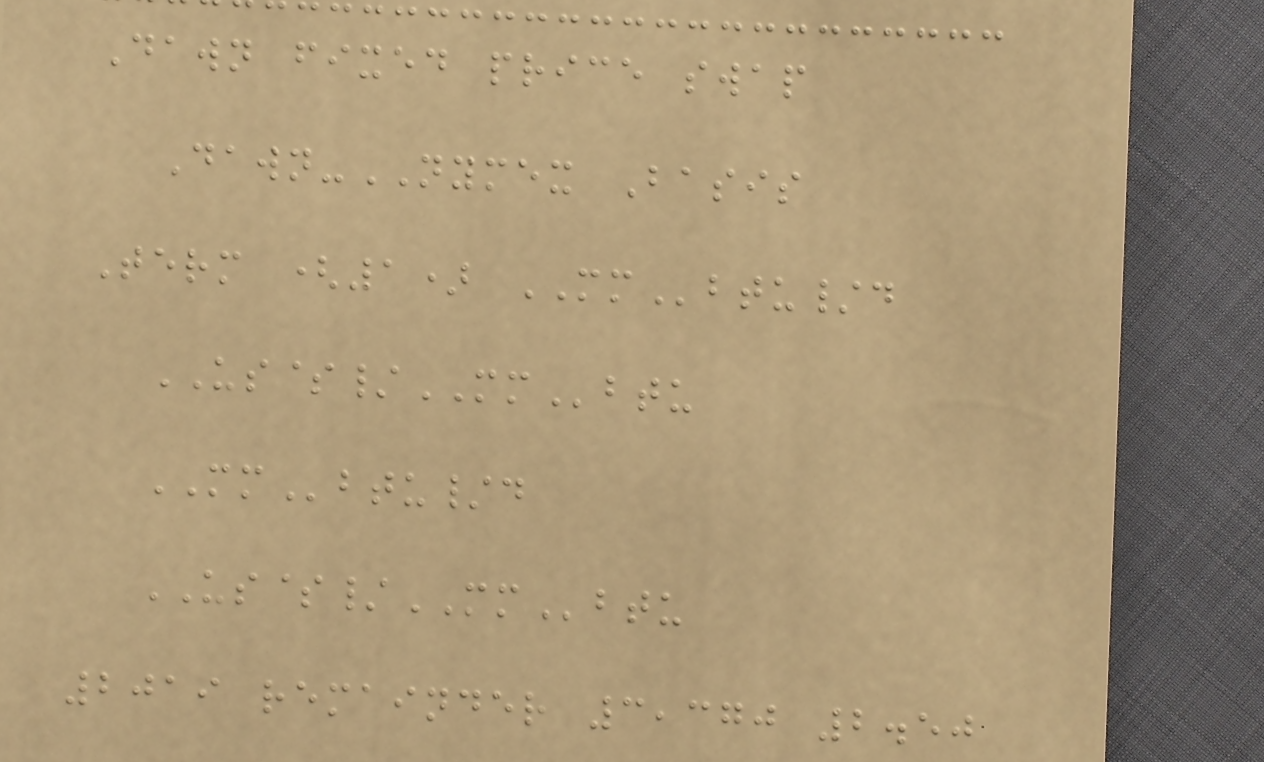Dawn fixed price swap
Dawn-NYMEX Basis
Term (1) MMbtu/d
US$/MMbtu
MMbtu/d
US$/MMbtu
2019 remainder 3,370 2.50
